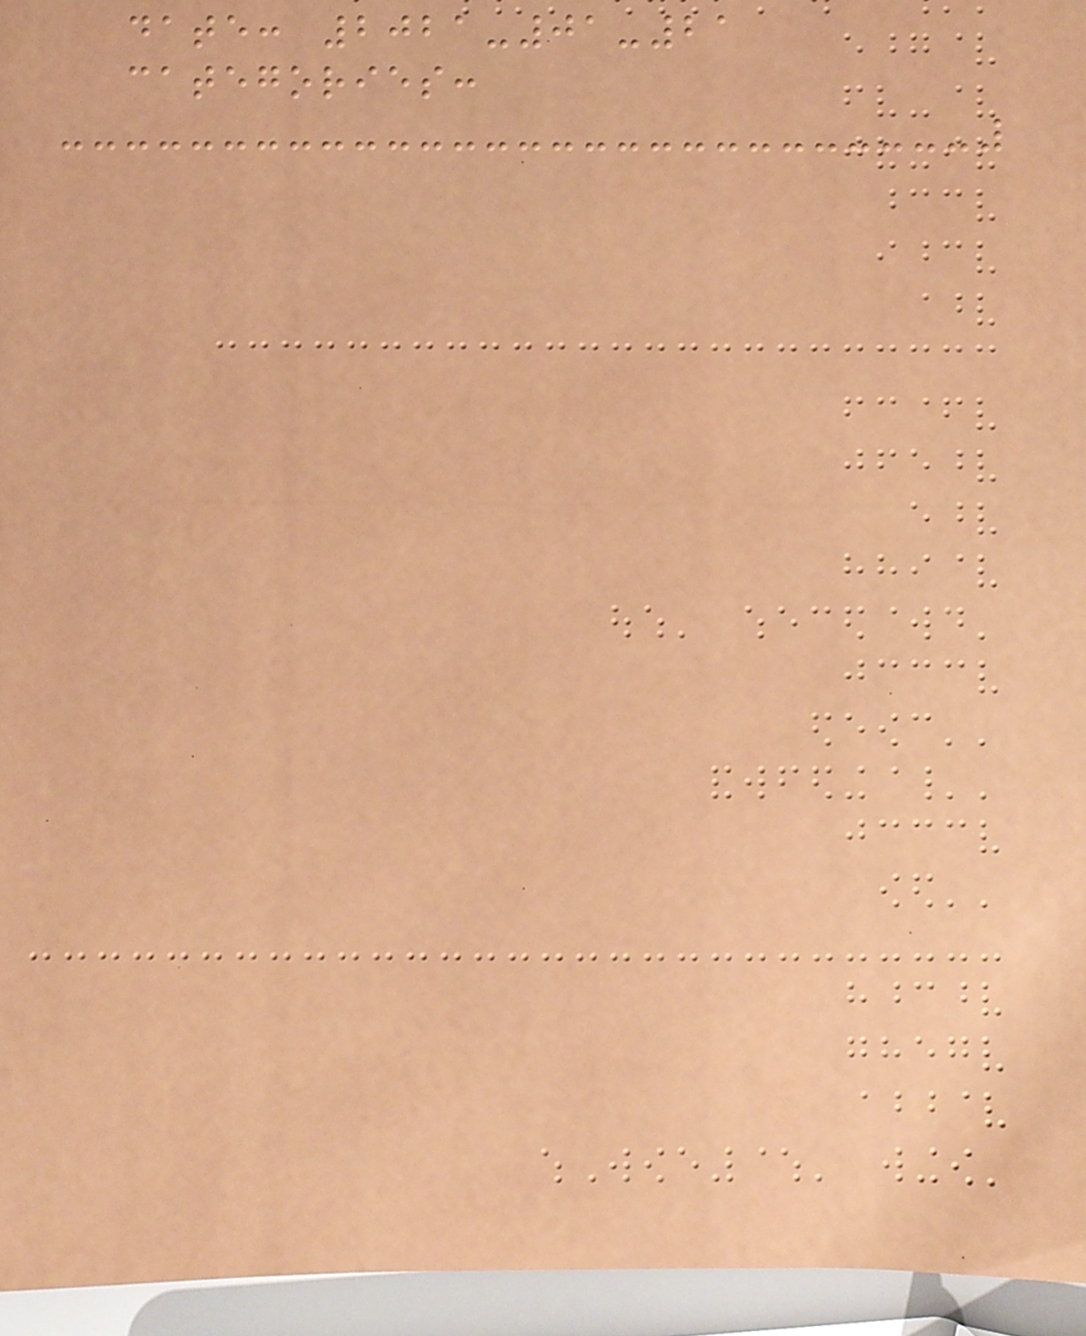date: 2021-01-21
categories:
